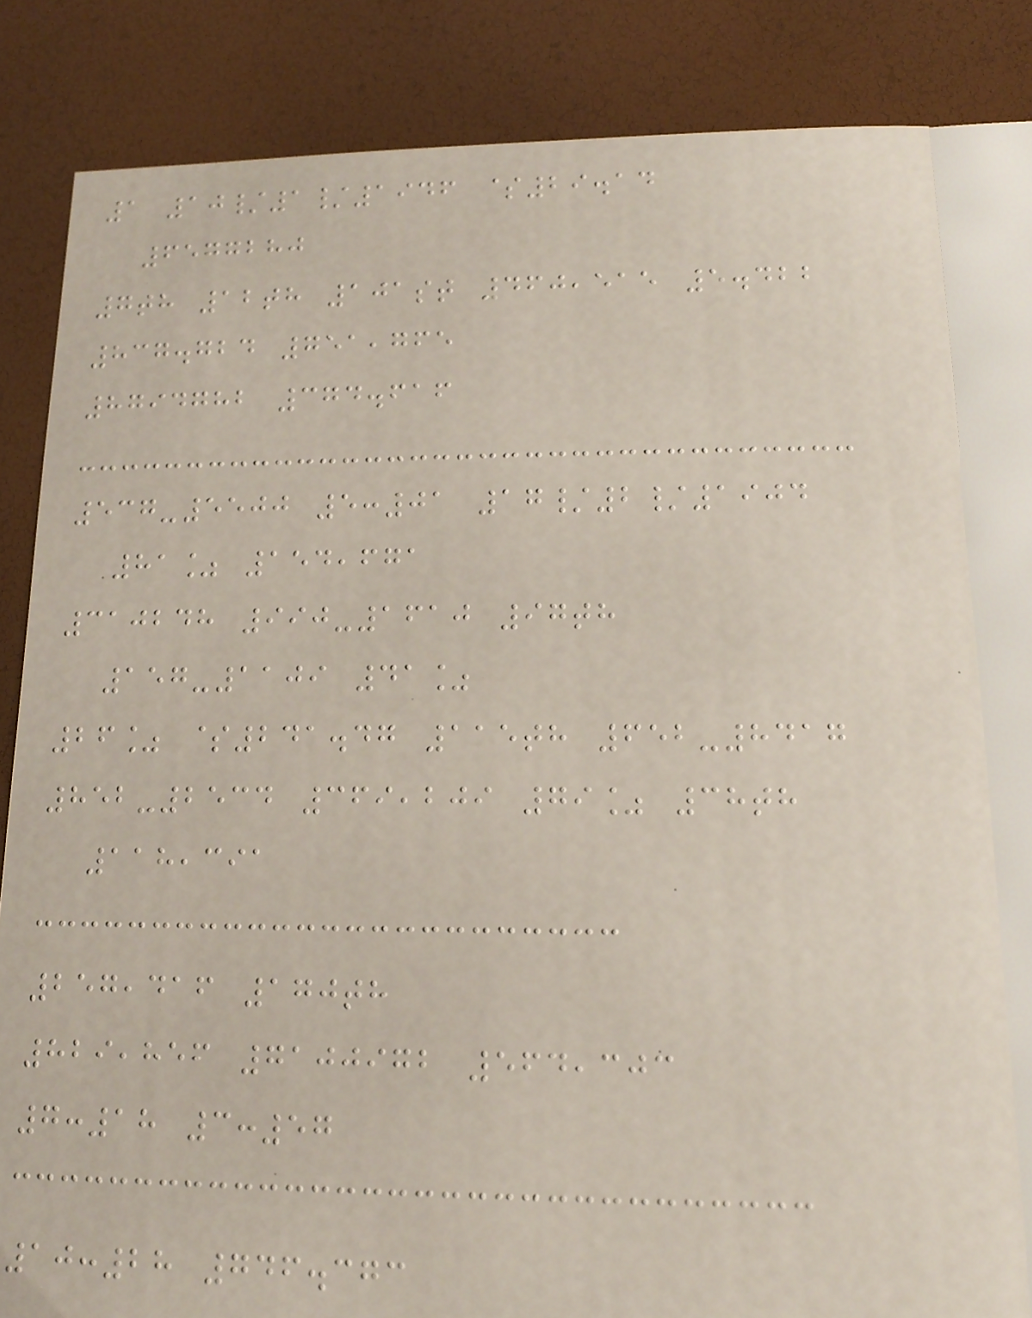1 10/1/1946 $29.14
6577280
7th 12th 101st 460,515 5.422
837.724 751,765
8794782 374.616
537-5500 5:01 17/2/1904
81% 154,671
310248 990-1610 97th
157-1109 41%
26% $241.47 115th 652-8417
852-2534 369,209 79% 38th
118,391
257,416 170th
829,856 7100972 564,303
7:18 3:57
10:28 746.373
